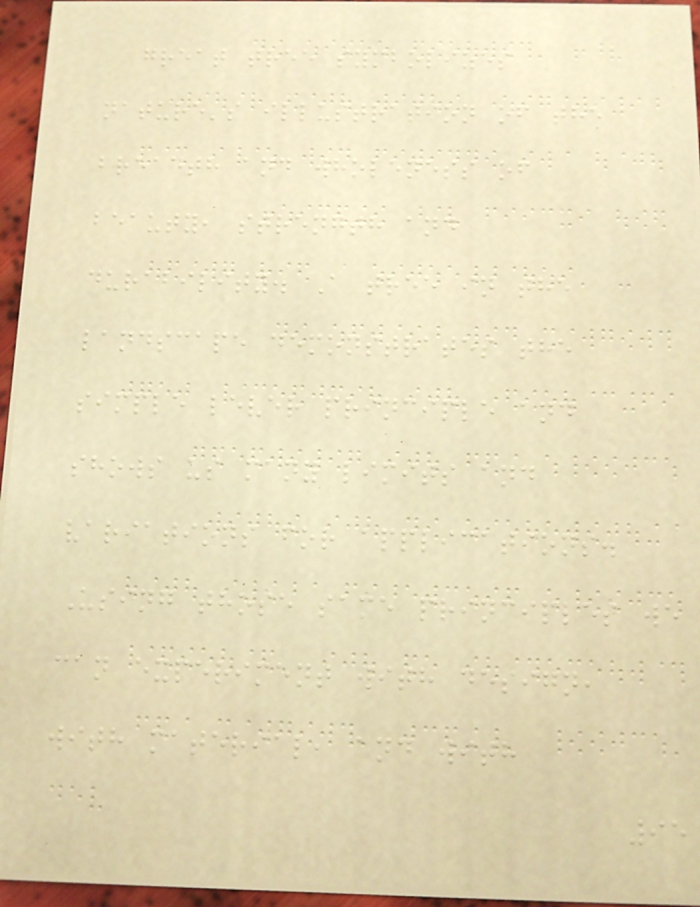great tree symbolizes
nature's illustration of the
breadth and wholeness of
beauty, strength and
durability. A tree in the
landscape demonstrates the
simple lever principle and
shows us many limits and
variations for applications.
Using those same principles we
can experiment with design,
with material, and with
95
